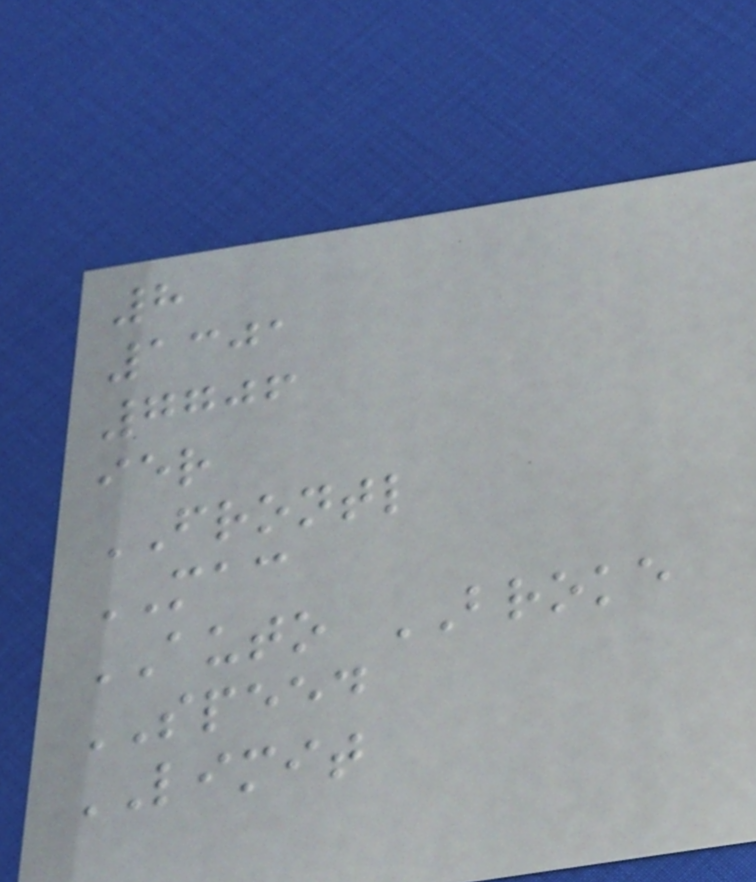8
1301
7706
ier
FRONTL
MAC
AUTO BROKE
SPEED
LIMIT
